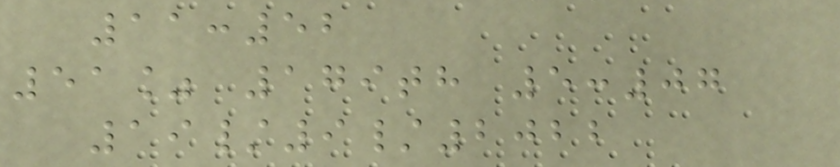11:52
51% 179th 5:07
19/9/2022
